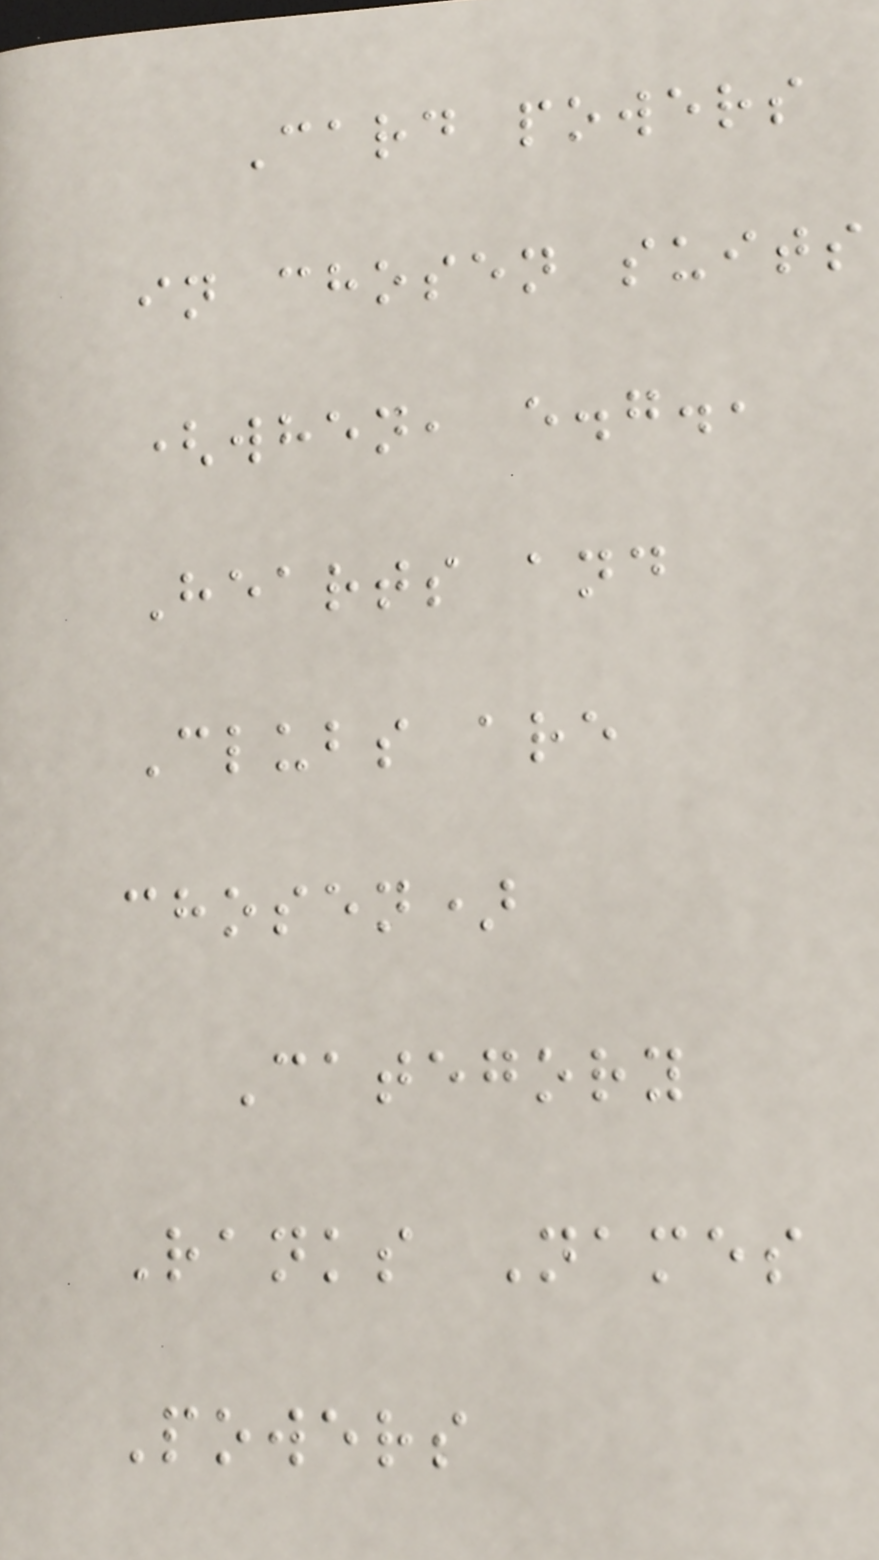Card powers
in chosen suits
(when, e.g.,
Hearts and
Clubs are
chosen)
Category
Ranks Names
Powers
